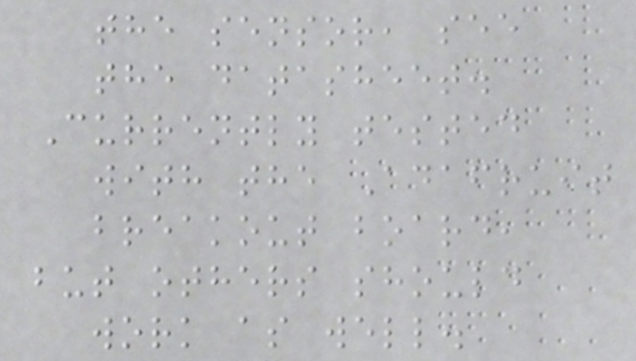the sensor, see
the datasheet.
Currently tested
with the Adafruit
breakout board,
but others should
work as well.
